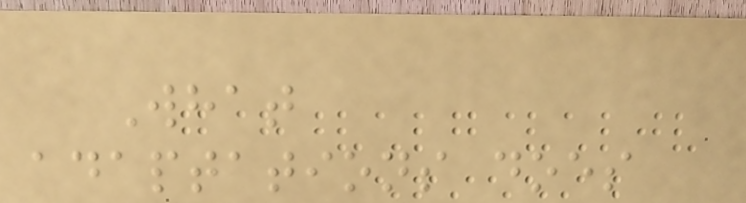What
adaptations does
